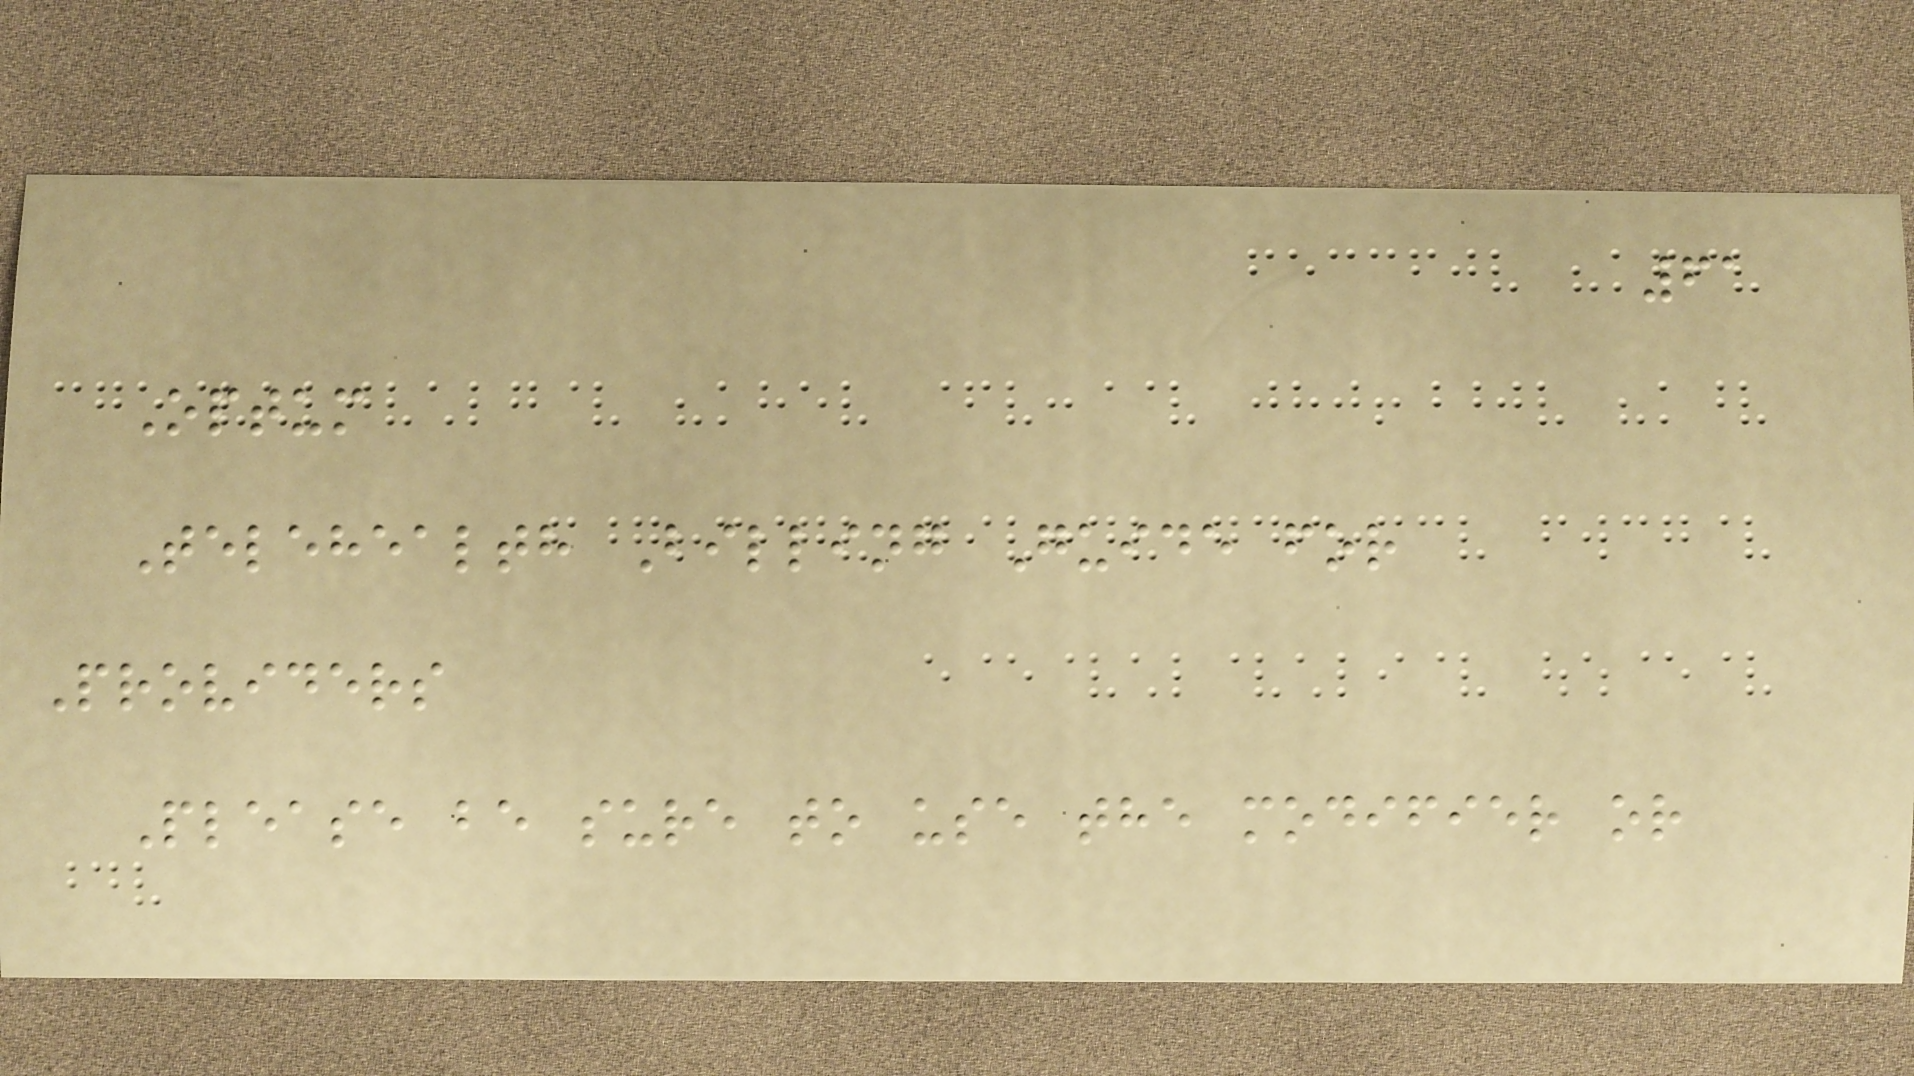61
Optum
Telehealth Billing Guide for
Providers
Please be sure to use the modifier or
